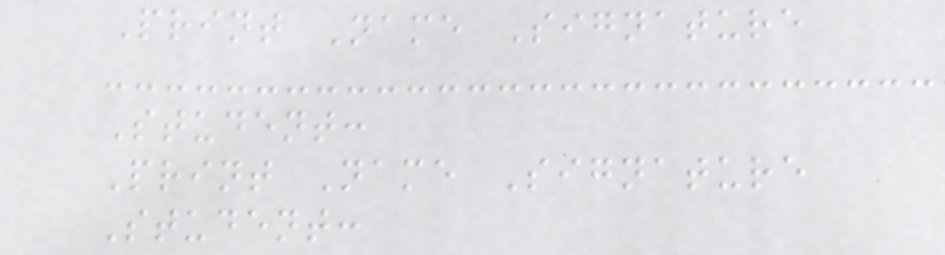Print Name Signature
Student:
Print Name Signature
Student:
